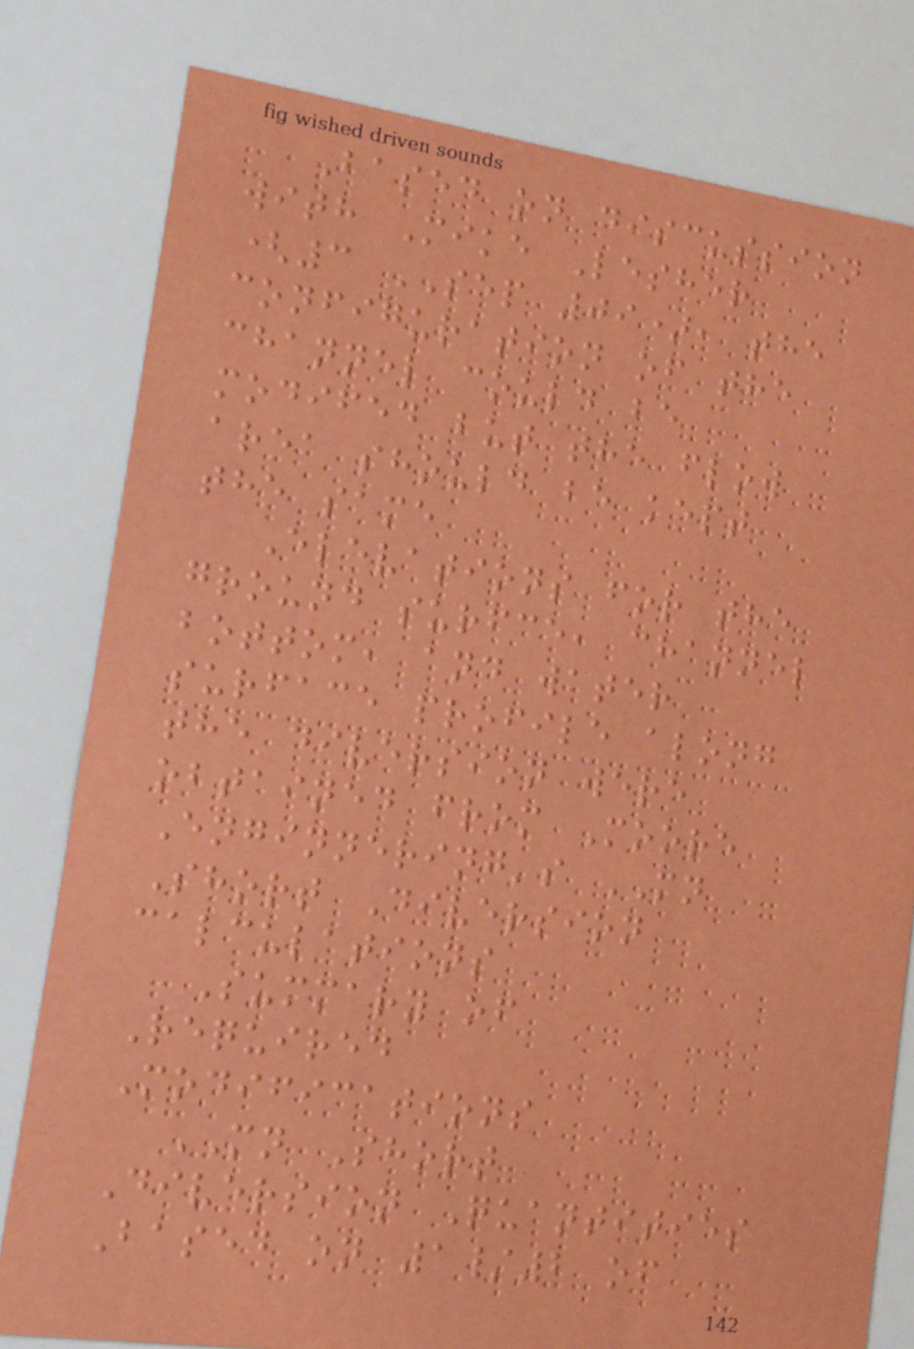Based on discussion
with Mike Lesher
(3 SEP 09), the
configuration of the
channel could be
modifed but the flow
area should be kept
the same
Elevations for the
ground surfce, channel
bottom, and water
surface profile along
the diversion were
obtained from Moore
Enginnering's MN
Short Diversion
calculations
Summary of
Required
Modifications
MN Short
Diversion Quantities
Based on 1/2 of
